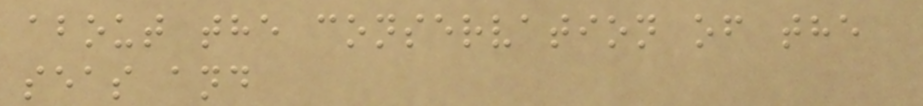about the conservation of the
seas and
